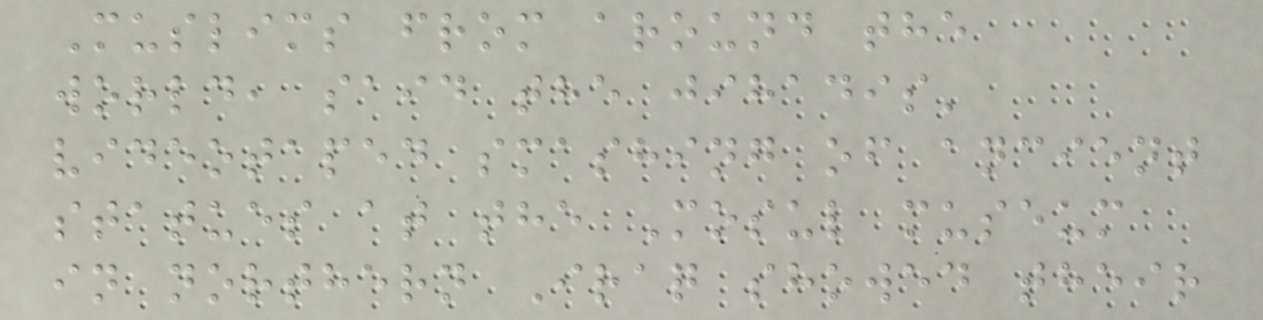Muslims from around the
world, said the jihadis'
videotaped smashing of ancient
statues at the Mosul museum
in northern Iraq showed their
